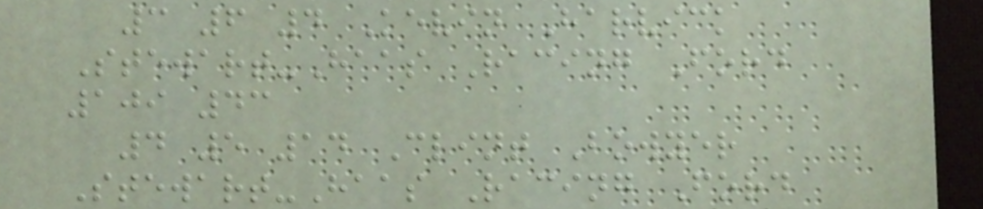3 6 4 Kevin Harvick
Stewart-Haas Racing Ford
109 43
4 5 14 Clint Bowyer
Stewart-Haas Racing Ford
